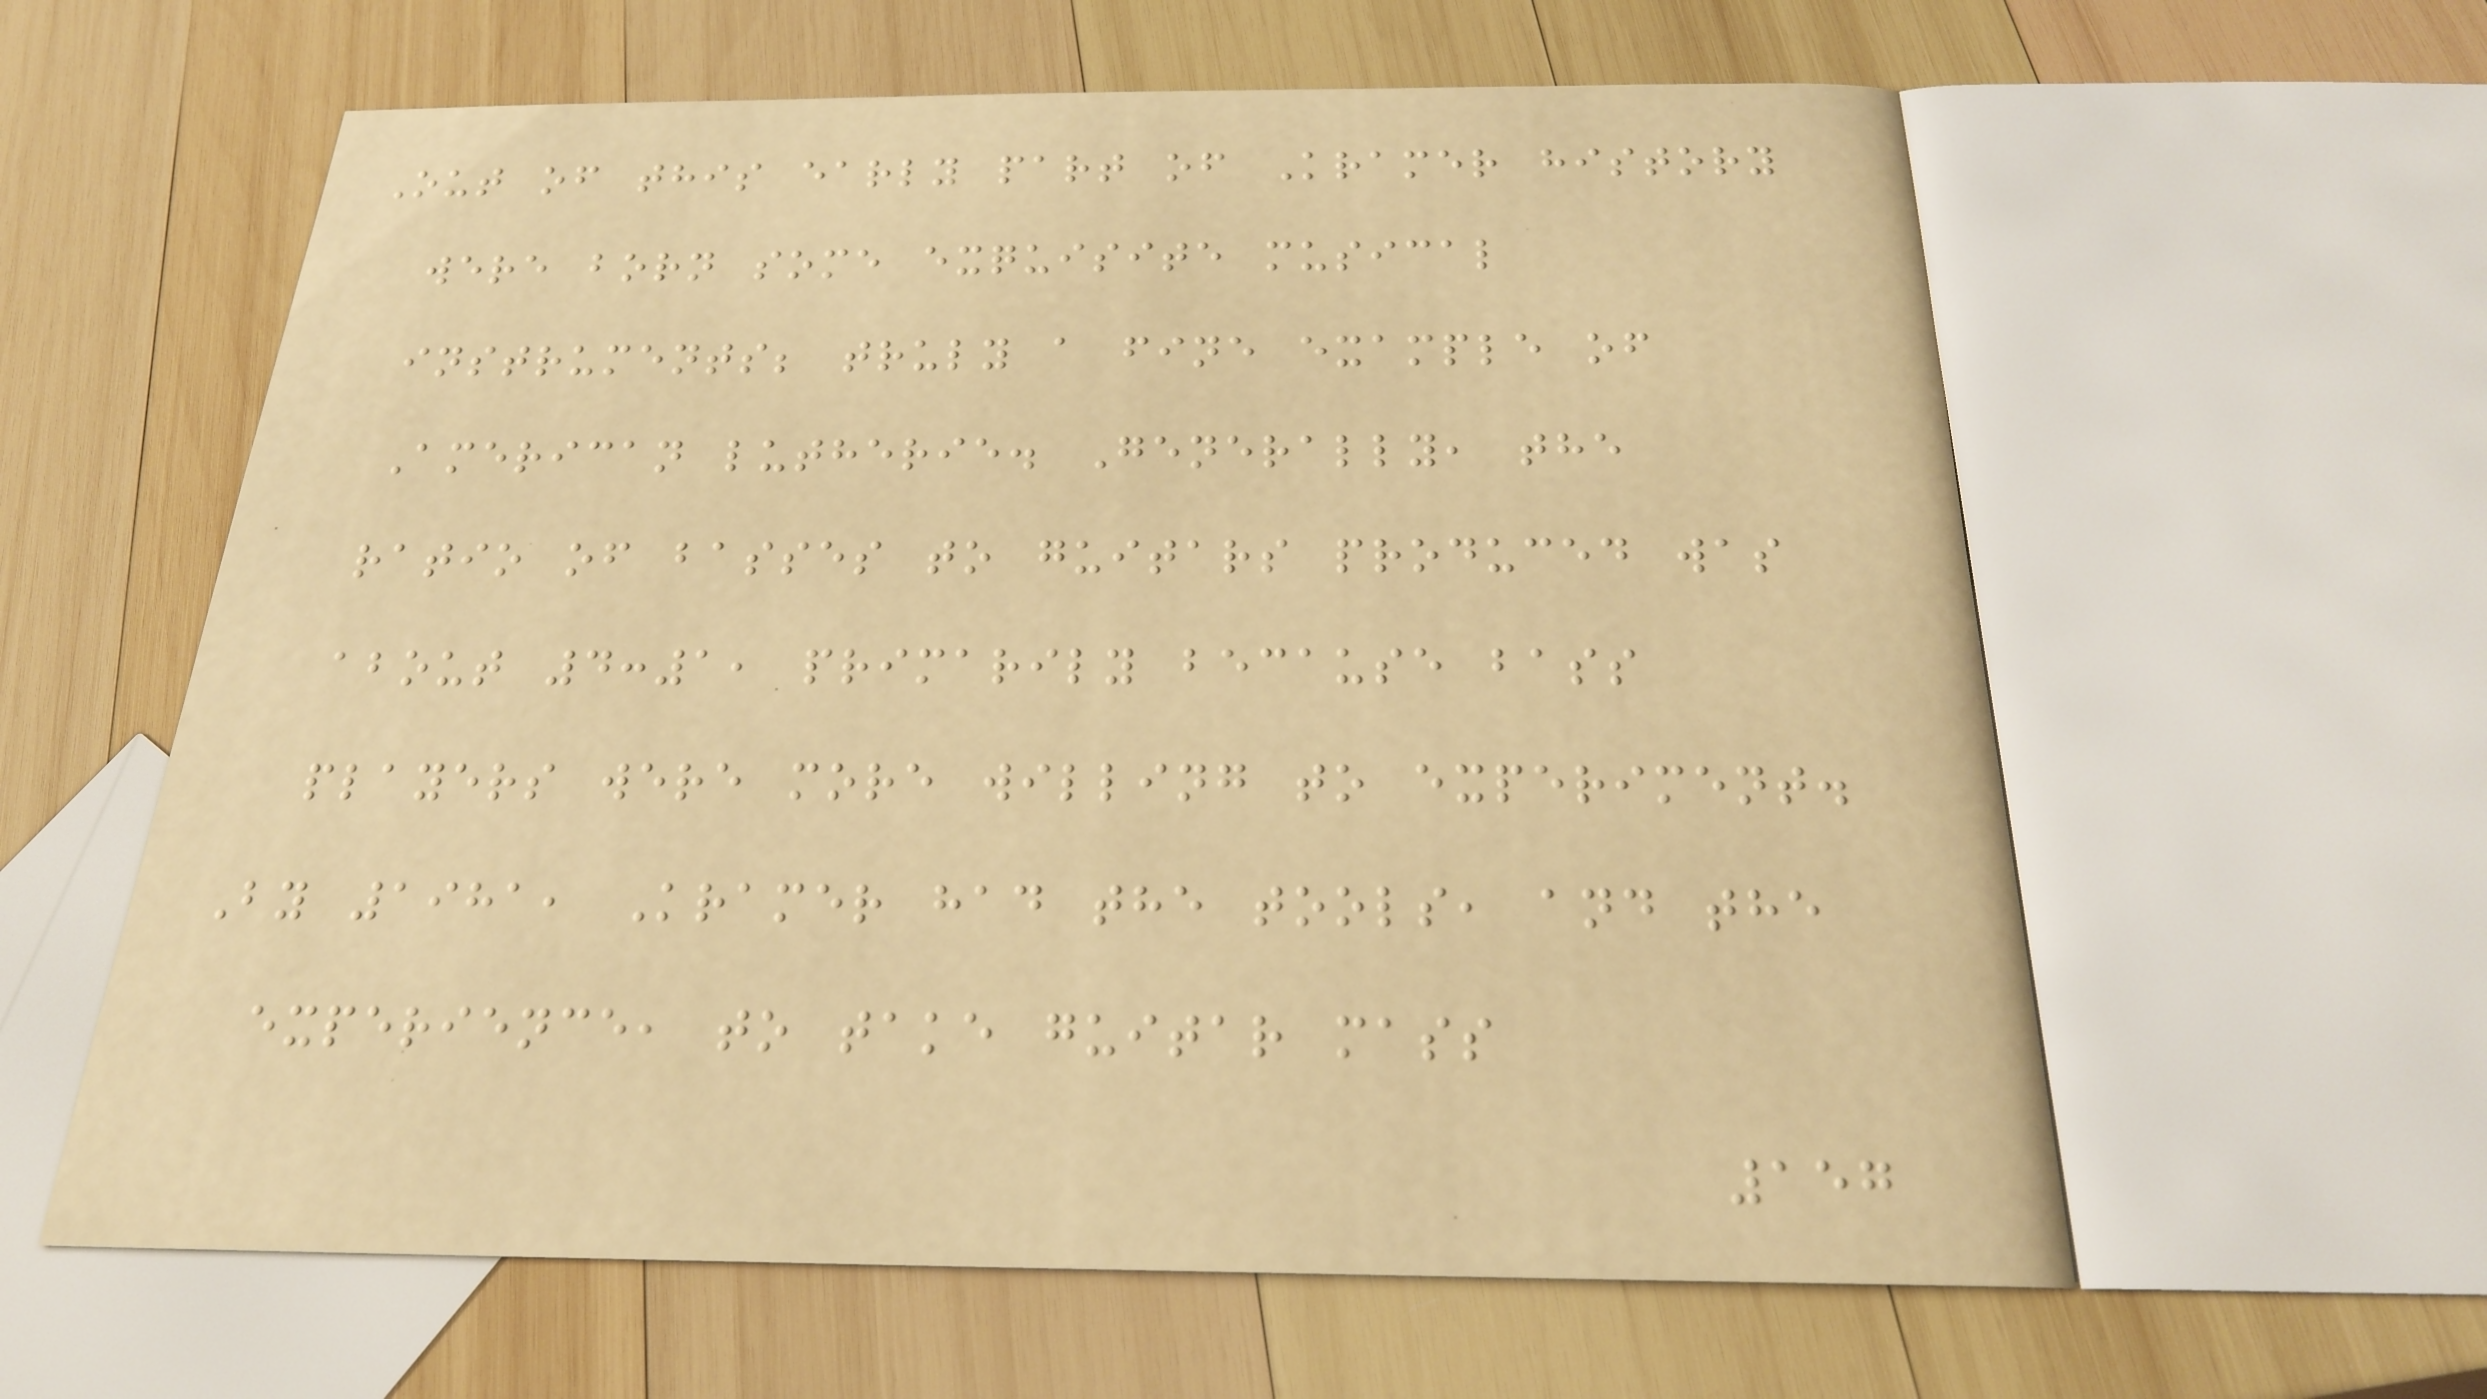Out of this early part of Kramer history
were born some exquisite musical
instruments; truly a fine example of
American lutherie. Generally, the
ratio of basses to guitars produced was
about 4:1, primarily because bass
players were more willing to experiment.
By 1981, Kramer had the tools, and the
experience, to take guitar mass
157
